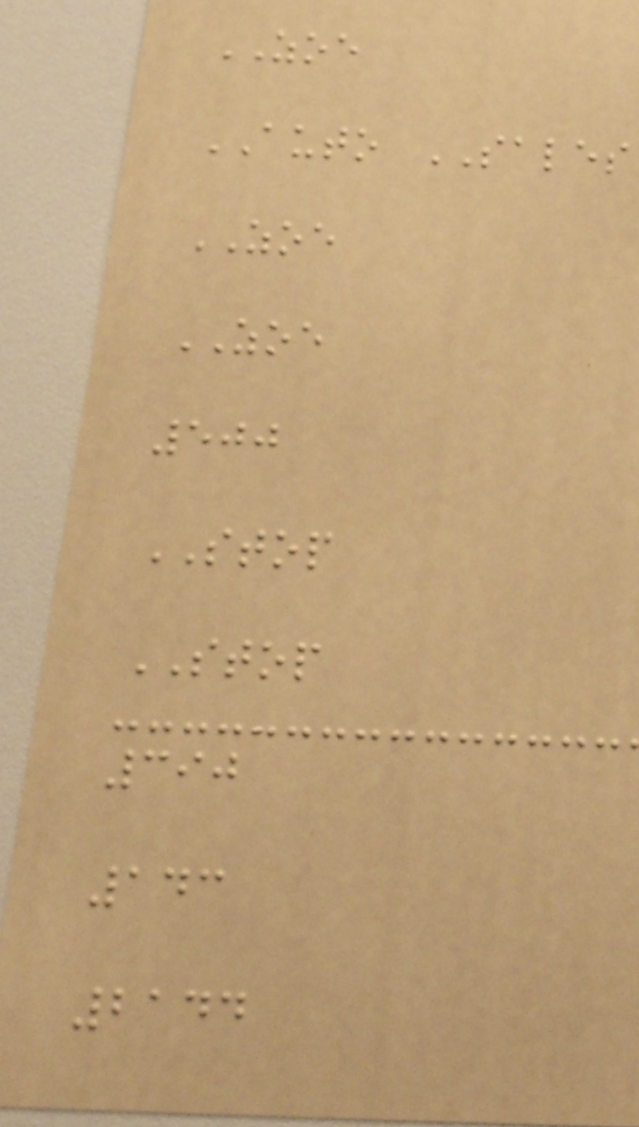ZOE
AUTO SALES
ZOE
ZOE
500
STOP
STOP
390
143
2144
